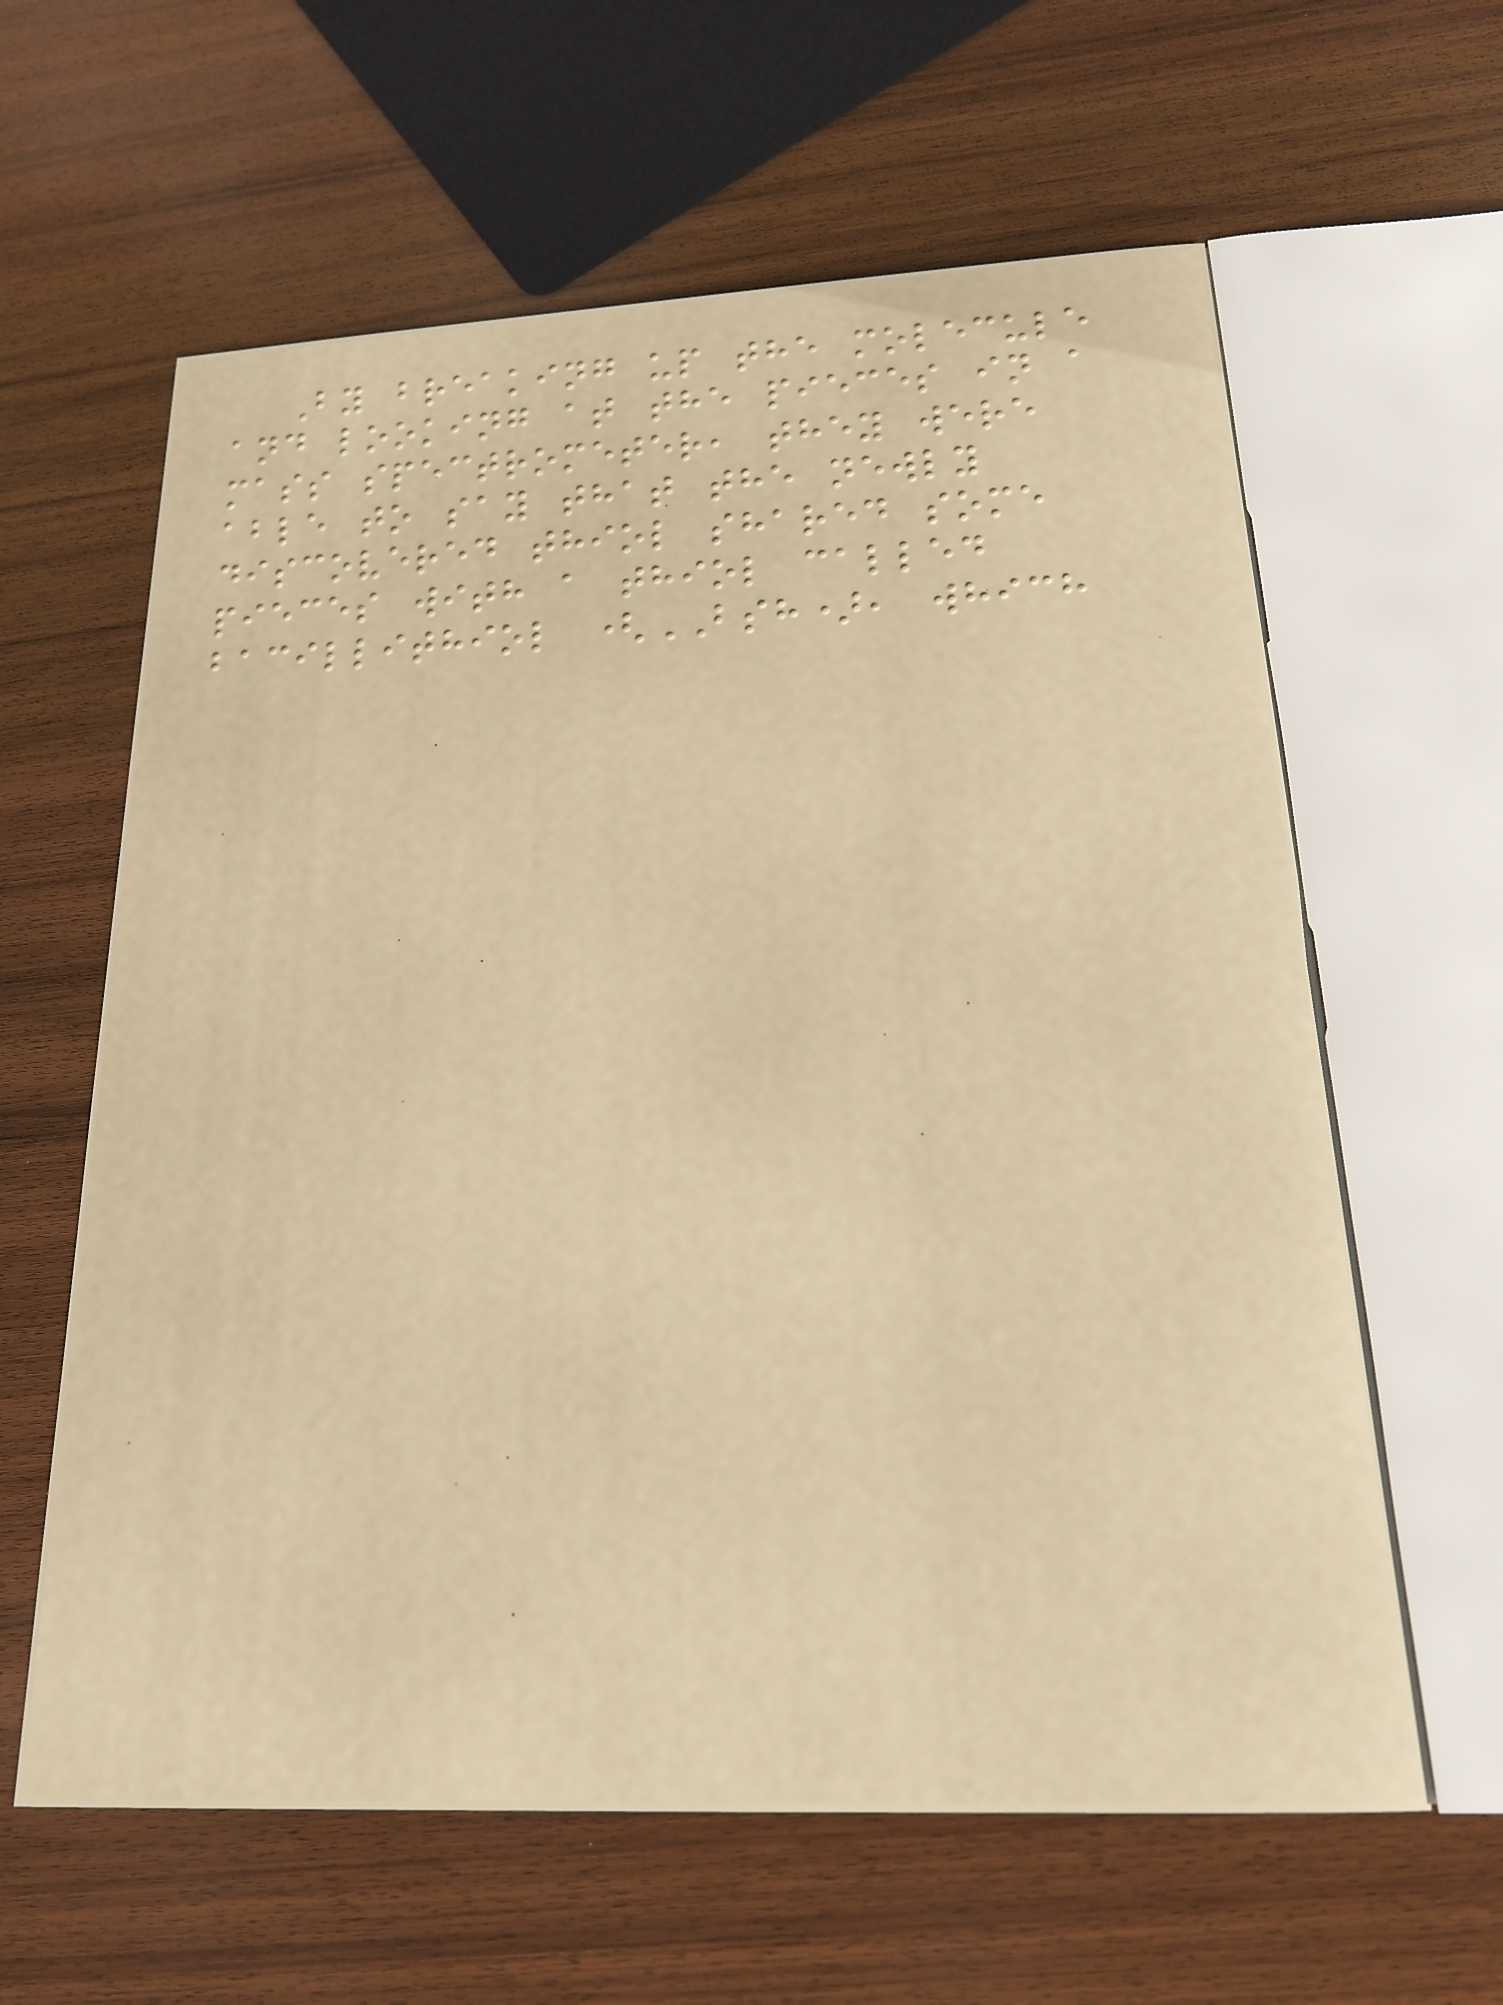By breaking up the molecule
and looking at the pieces in a
mass spectrometer, they were
able to say that the newly
discovered thiol shared some
pieces with a thiol called
bacillithiol (BSH), which
